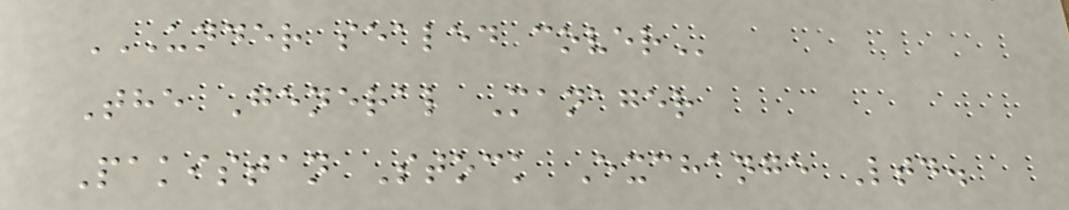UNDER SEALED COVER
The General Manager
Pakistan Stock Exchange Ltd.
